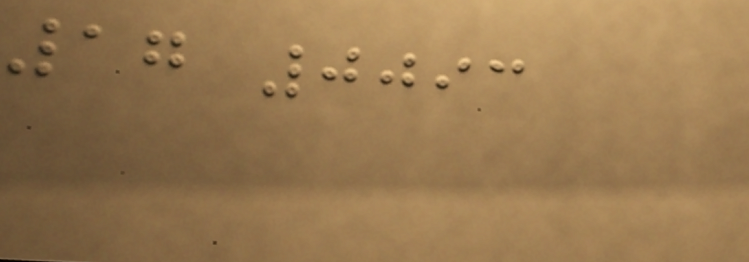17 0093
